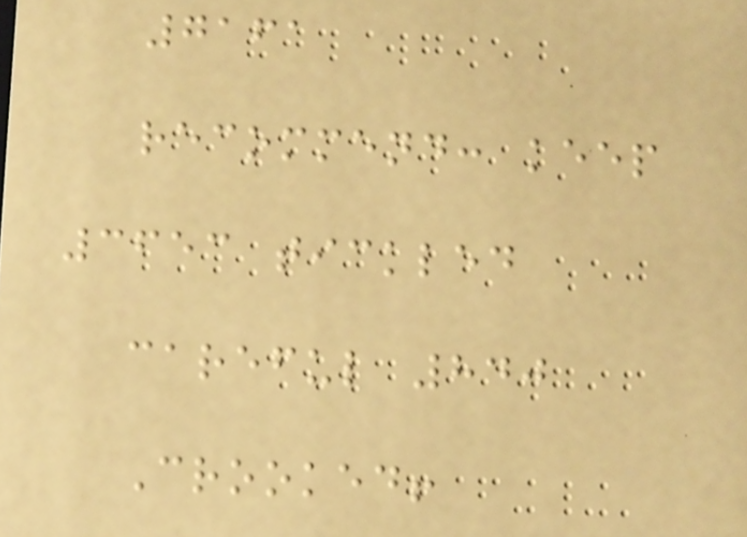7161
recommend: keep
3653 tickled
careful 840
Crooked!
